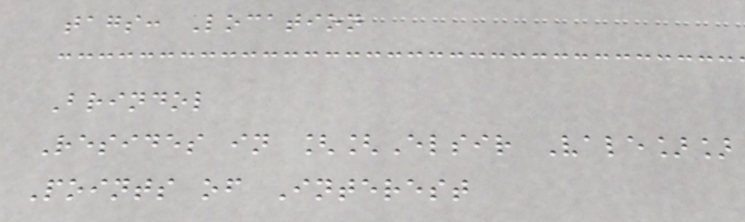tags: Location
Brindol
Resides in [[Elsir Vale]]
Points of Interest
